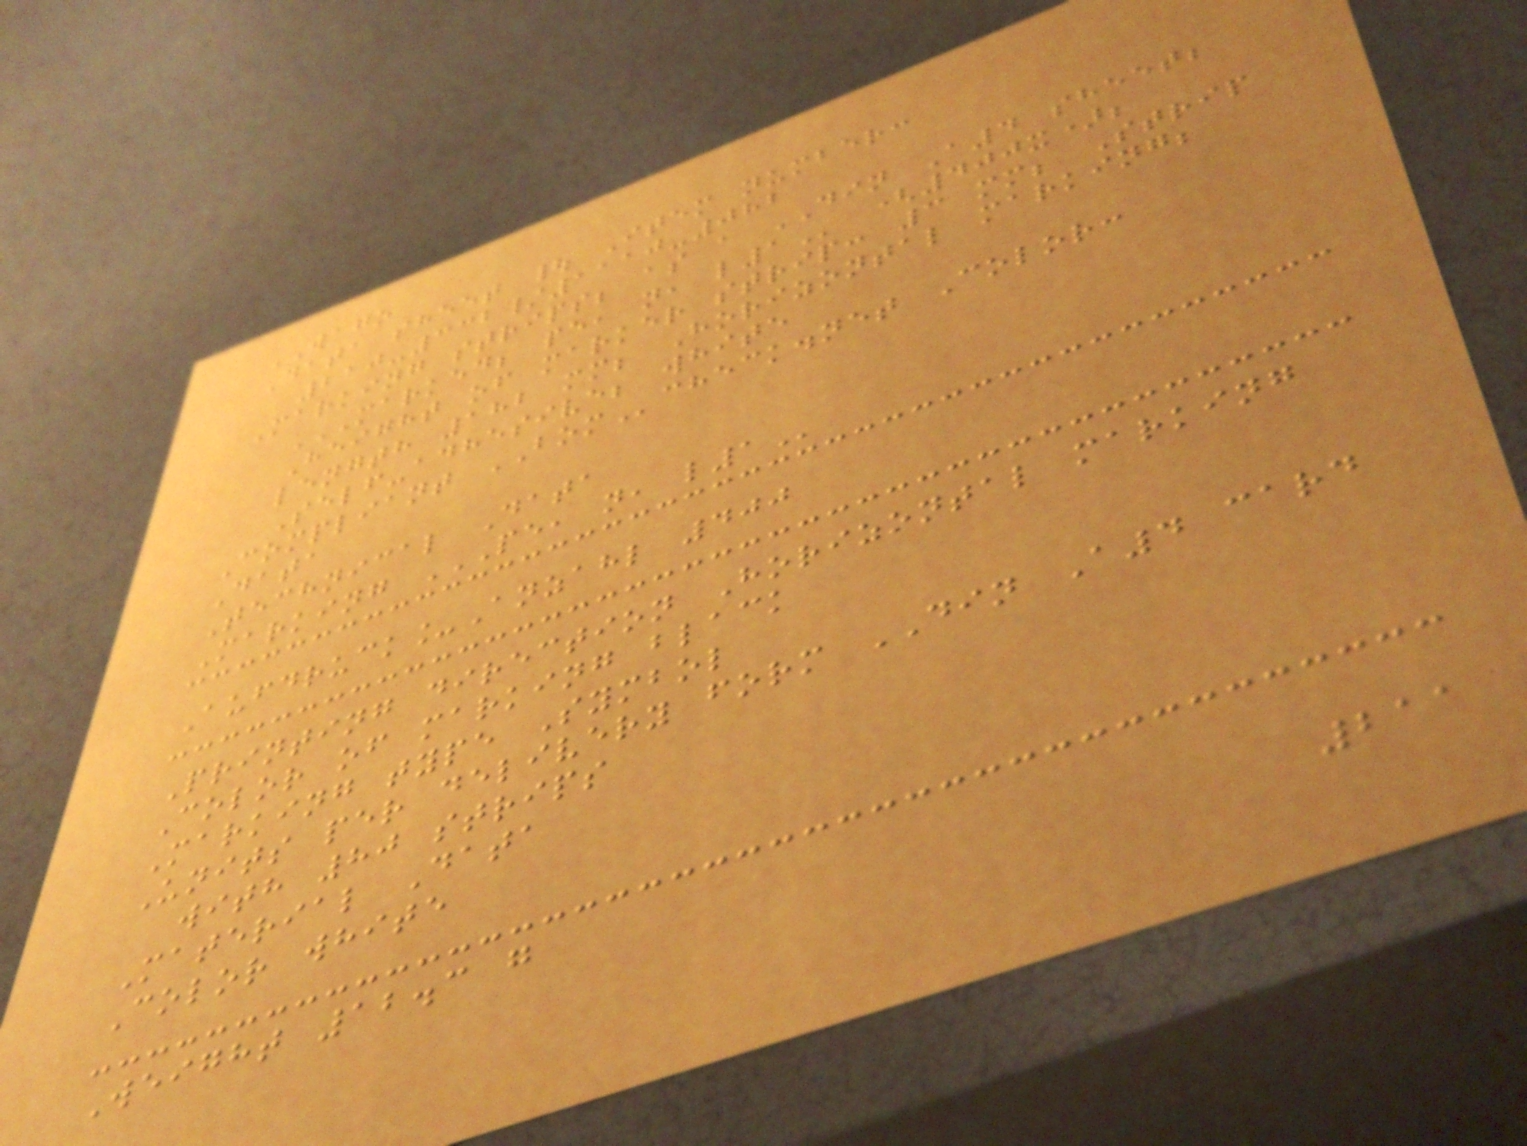WAGO
Data sheet | Item number:
210-332/1110-082
Marking strips; as a DIN A4 sheet;
MARKED; PE, N, L1 (400x);
Height of marker strip: 3 mm; Strip
length 182 mm; Horizontal marking;
Self-adhesive; white
Compliant BOMcheck.net Color:
Data
Technical Data
Marking PE, N, L1
Aufdruck_Anzahl 400
Printing direction Horizontal marking
Color of marking black
Marking type Symbol
Units per delivery form DIN A4 card
with 80 strips
Material Data
Color white
Weight 12.3 g
211
